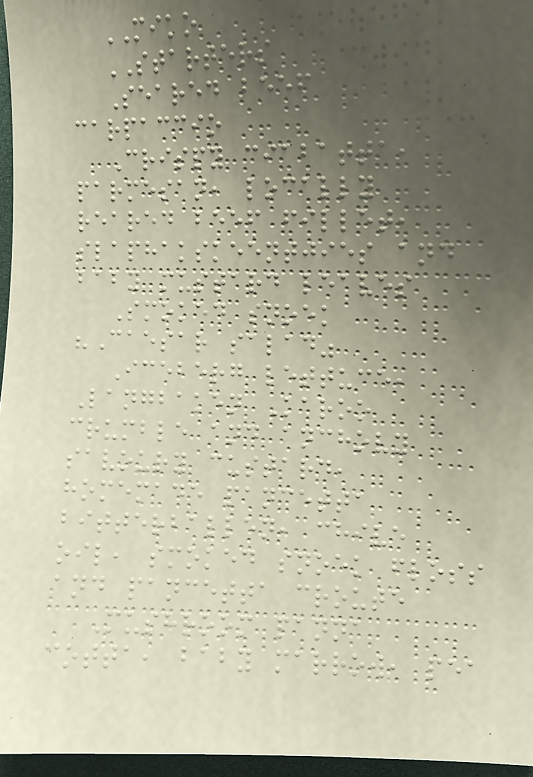MIKO
STARTERS
Seared beef
carpaccio
Crispy ciabatta,
parmesan, locally
reared beef fillet,
slaphakskeentjies and
baby mustard leaves
Smoked snoek
"Caesar salad"
Iceberg lettuce,
Langbaken Karoo
crumble and anchovy
savoury custard,
homemade pancetta
bitterballen, chive
oil, smoked snoek floss
and pancetta croute
Mushroom panna
cotta, baby marrow, pea
